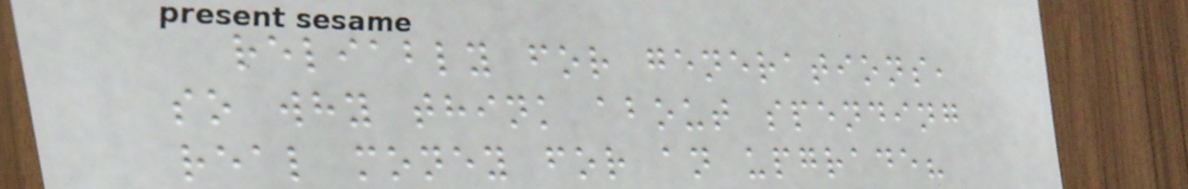reliably for generations,
so why think about spending
real money for an upgrade?
